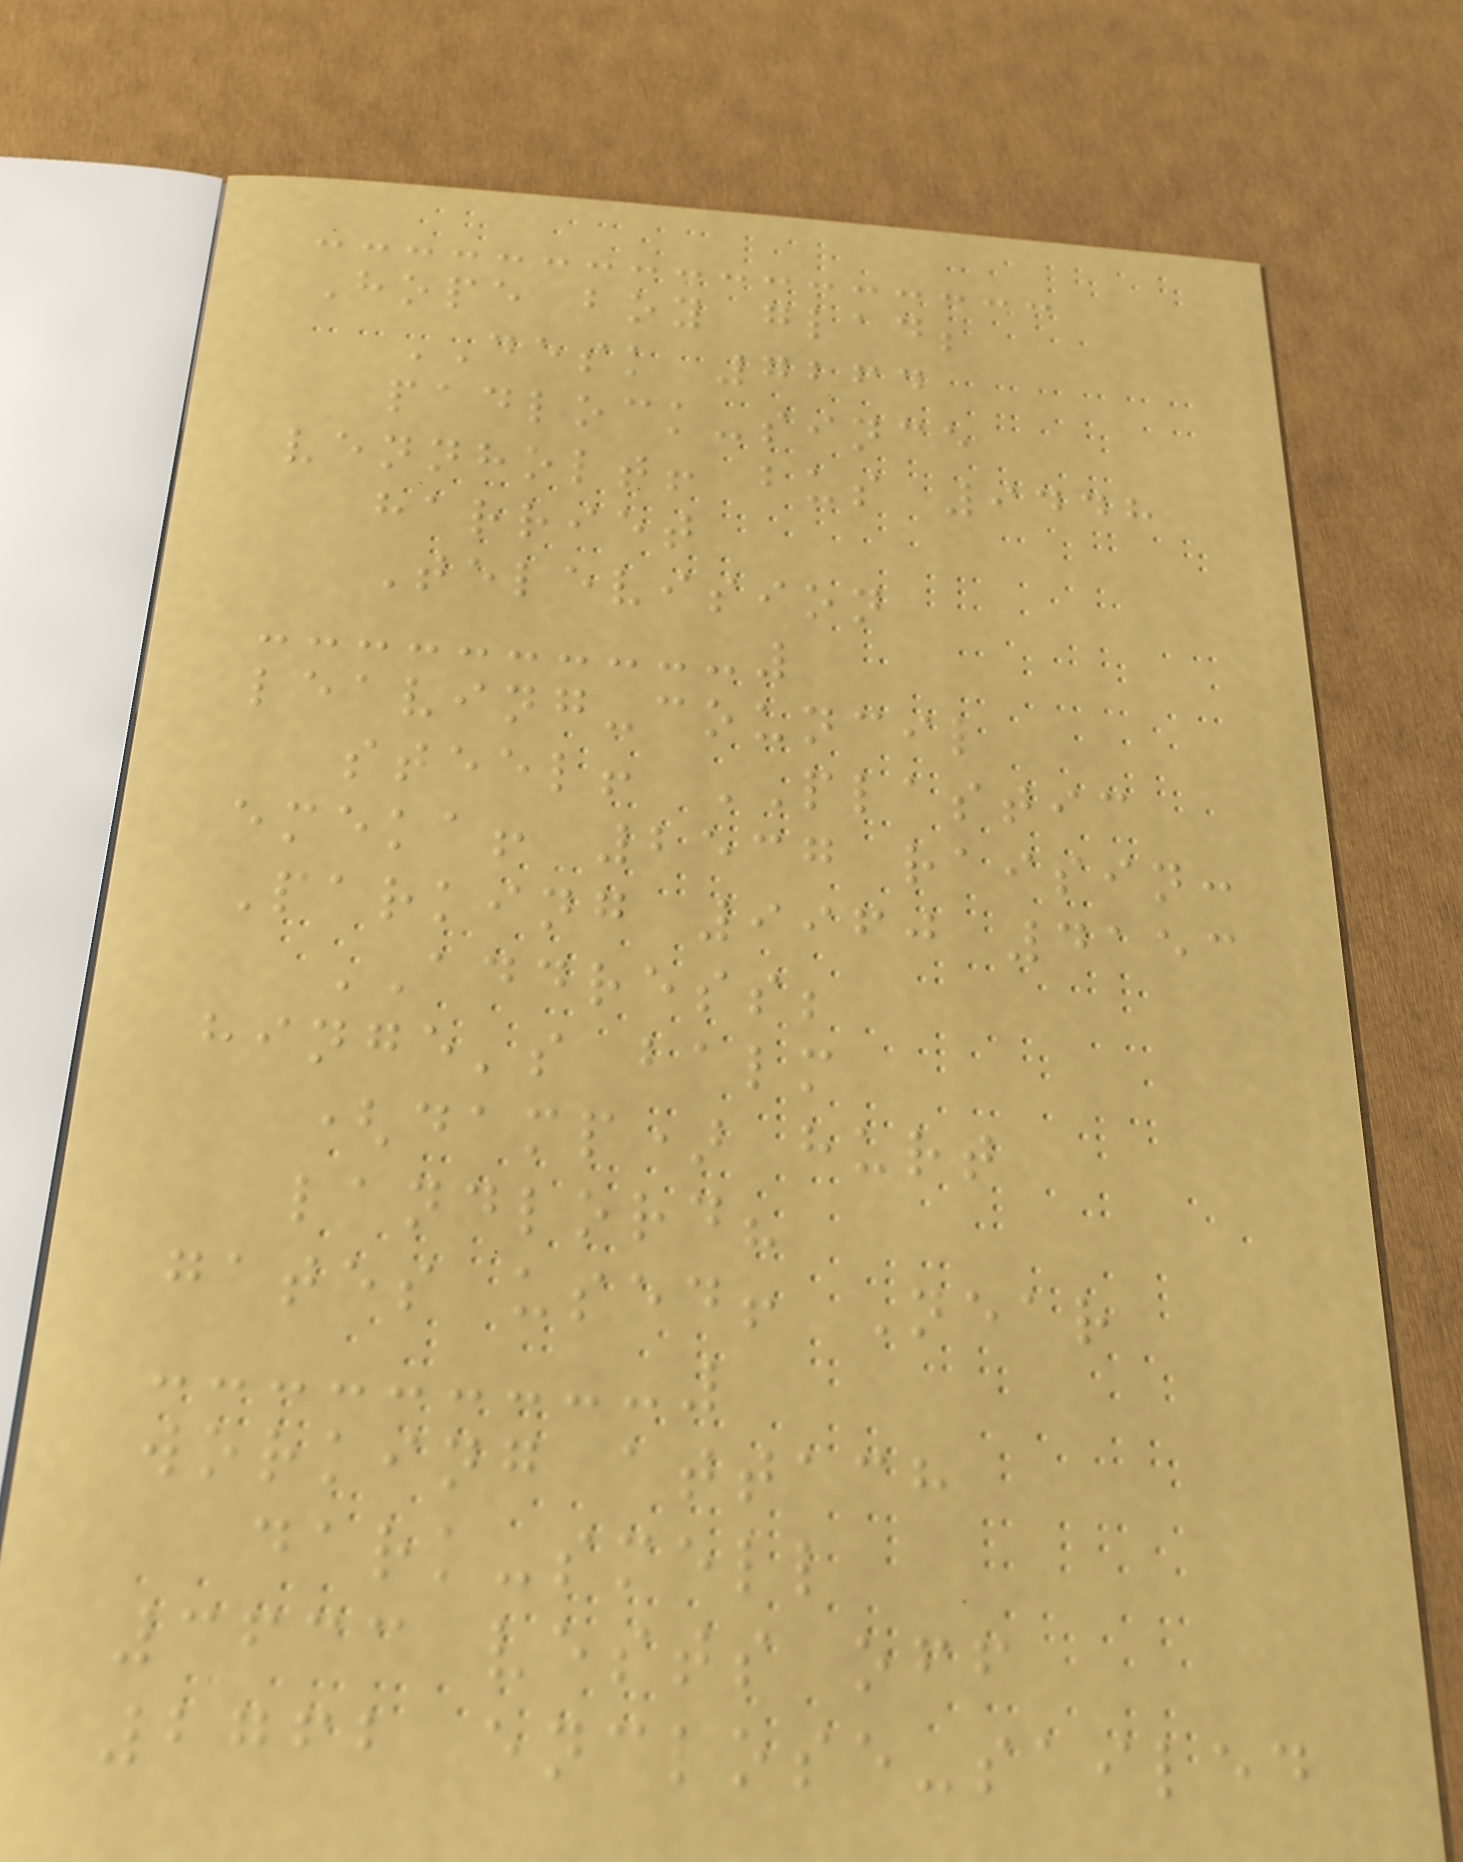Hope boy glad;
DESK 7264
padlock-since
vennholt! bus 9448
harriet
Television
leaving-council
steel! PLASTIC
emeka! 2537 raisin:
Parking 9960 4153
ADDRESS;
hinge's balm
(damp) hurt
landlord?
gates used! Near
working attach
dark-smell
3633 vests off
2762 enclose-sailed
